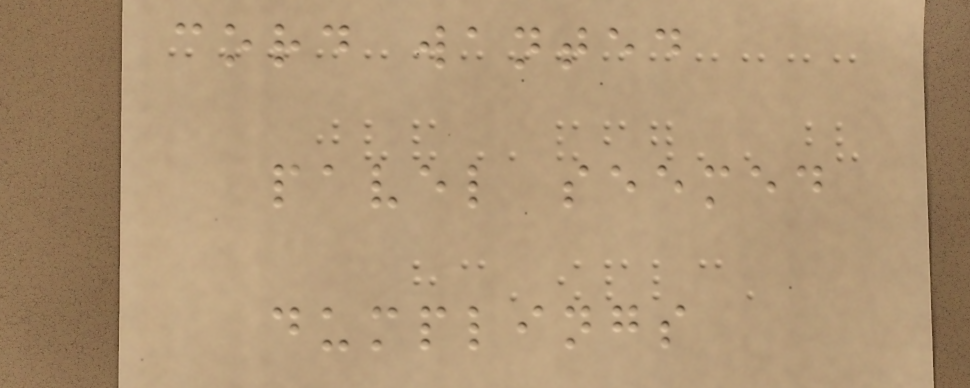cord wanted
pavel seemed
dumplings
